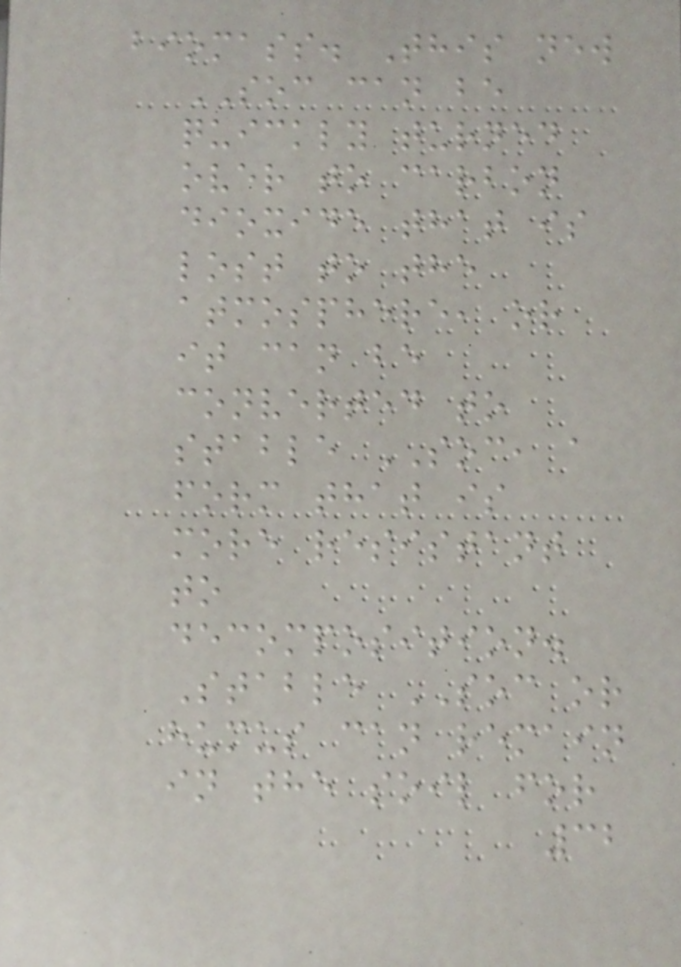biomass. This new
SOC can be
quickly turned
over to carbon
dioxide that is
lost to the
atmosphere, or
it can be
converted to
stable SOC, a
form that is
more resistant
to
decomposition.
Stable SOC or
humus can remain
in the soil for
32
